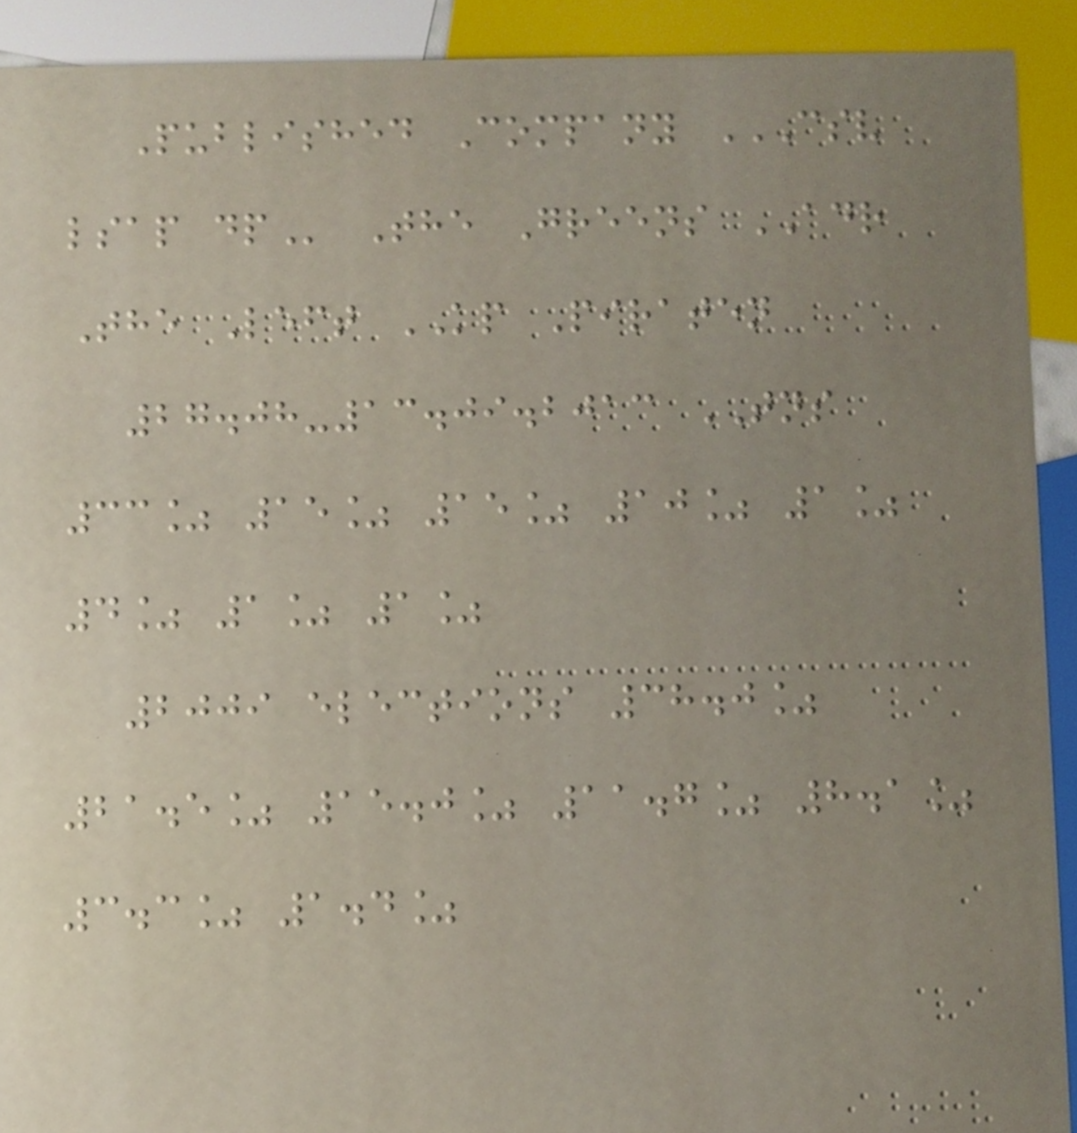Published Company CSV
LSAP DP The Greens ADR
The Left KP Piraten
27.08-13.09.2013 TNS
33% 15% 15% 10% 1%
4% 1% 1%
2009 elections 38.0%
21.5% 15.0% 11.7% 8.1%
3.3% 1.4%
